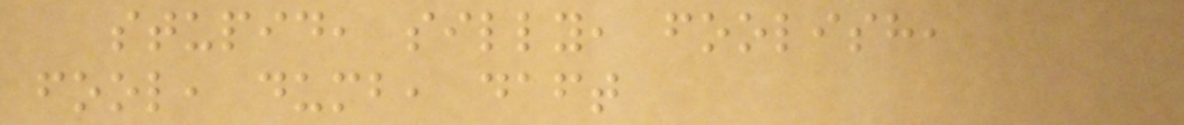stupid, silly, foolish,
fool, dumb, daft
